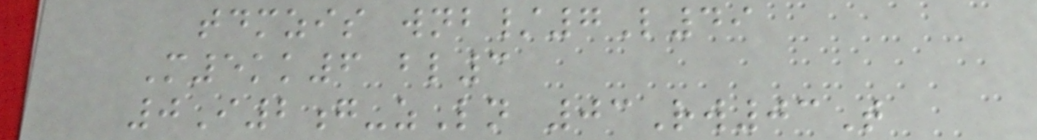tdmzis wnb/7L49
M5kk6 bl3
0I2g-zLn 03Rw03T
